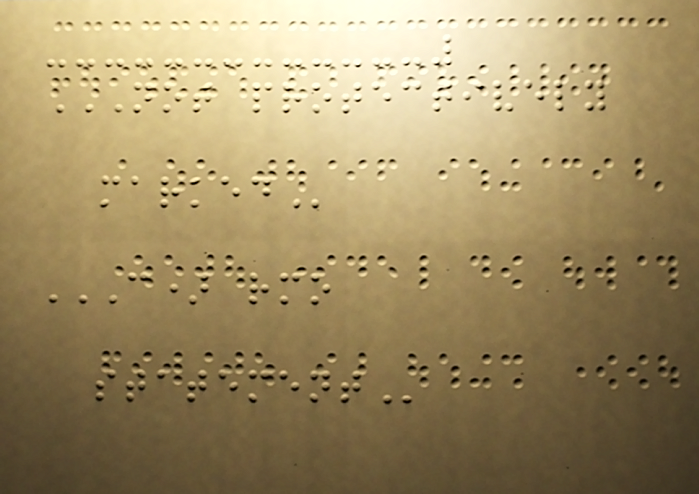NOT PROTECTIVELY
MARKED
C) RMO
STATEMENT
